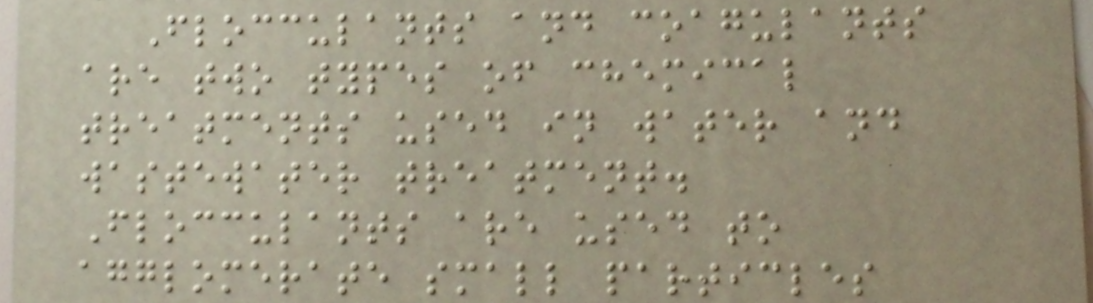Flocculants and coagulants
are two types of chemical
treatments used in water and
wastewater treatment.
Flocculants are used to
agglomerate small particles
